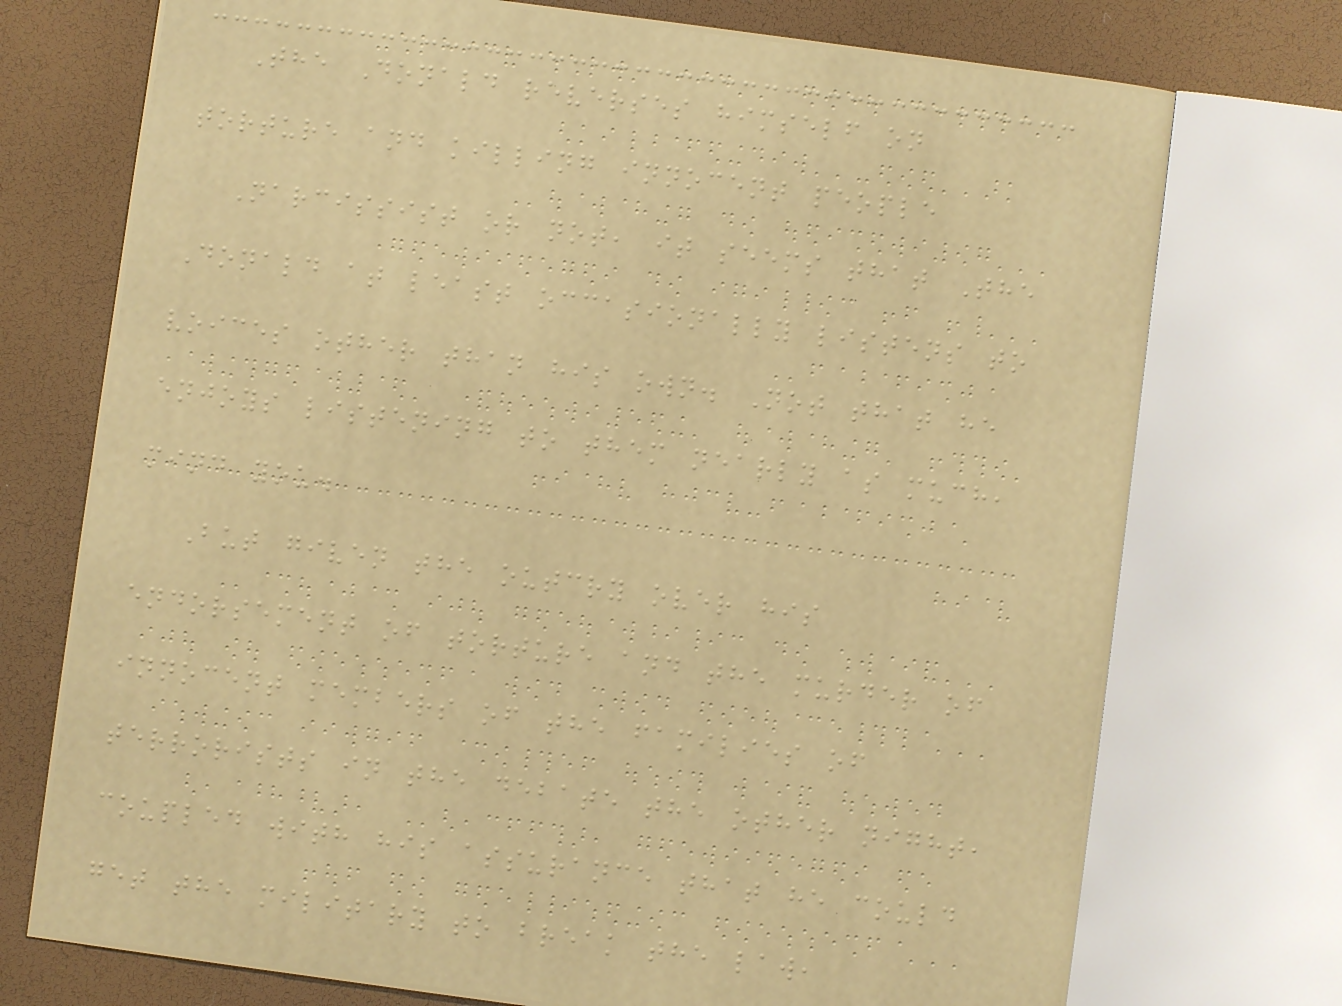The Donald reverses himself on
torture and killing innocent people
Narcissist or not, it seems that The
Donald at least occasionally listens to
voices other than his own. Not that he
enjoys listening to them nearly as much,
mind you.
But given the outcry over his
endorsement of torture and the murder of
innocent members of the families of
terrorists in the debate the other night,
coupled with his assurance that he could
get the military to break the law,
